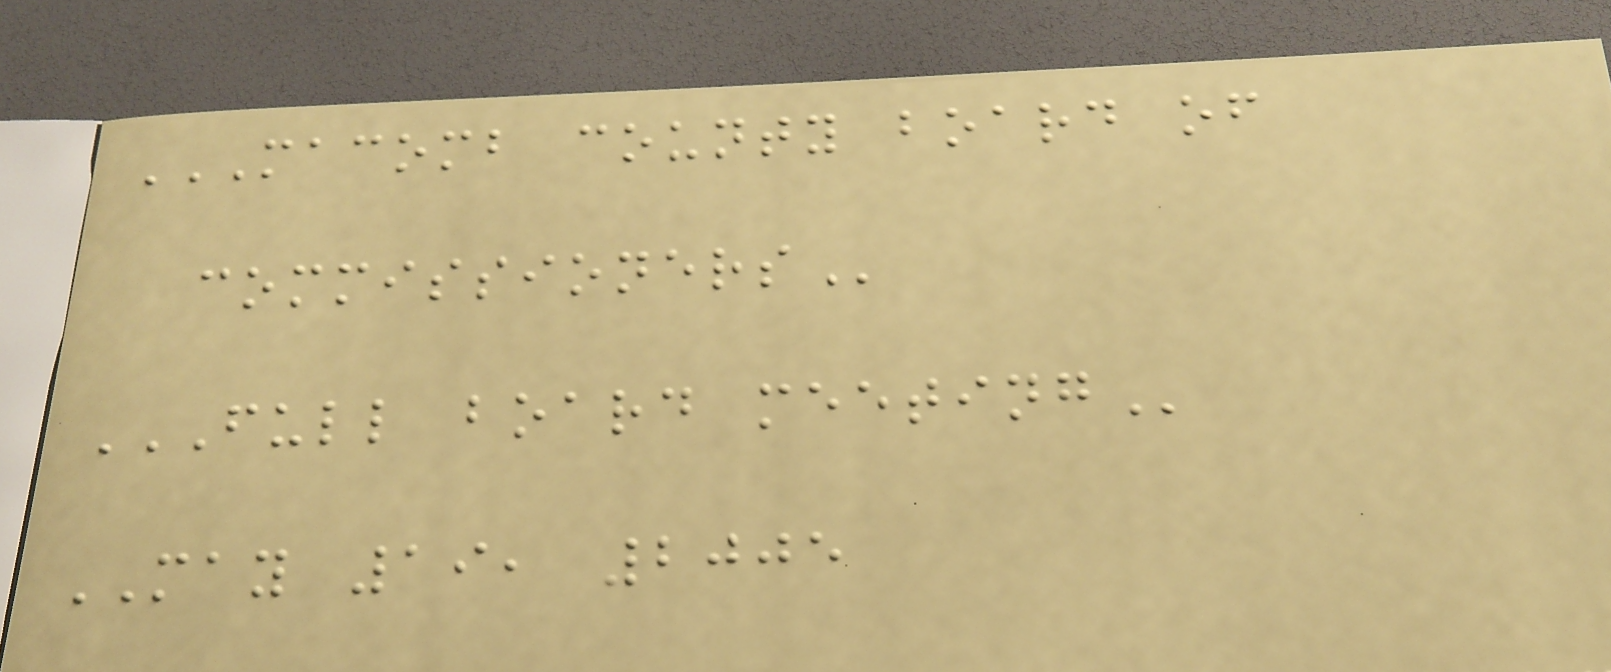MACOMB COUNTY BOARD OF
COMMISSIONERS
FULL BOARD MEETING
MAY 19, 2005
